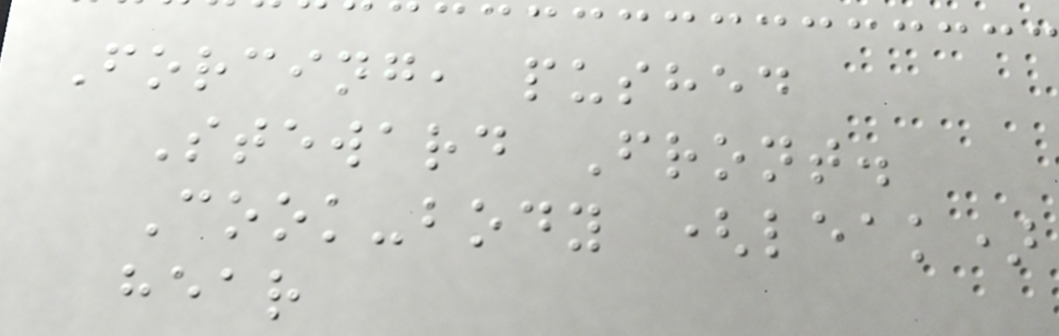Forcing, pushed
Steward Front.
Cook-body (leak)
hear
